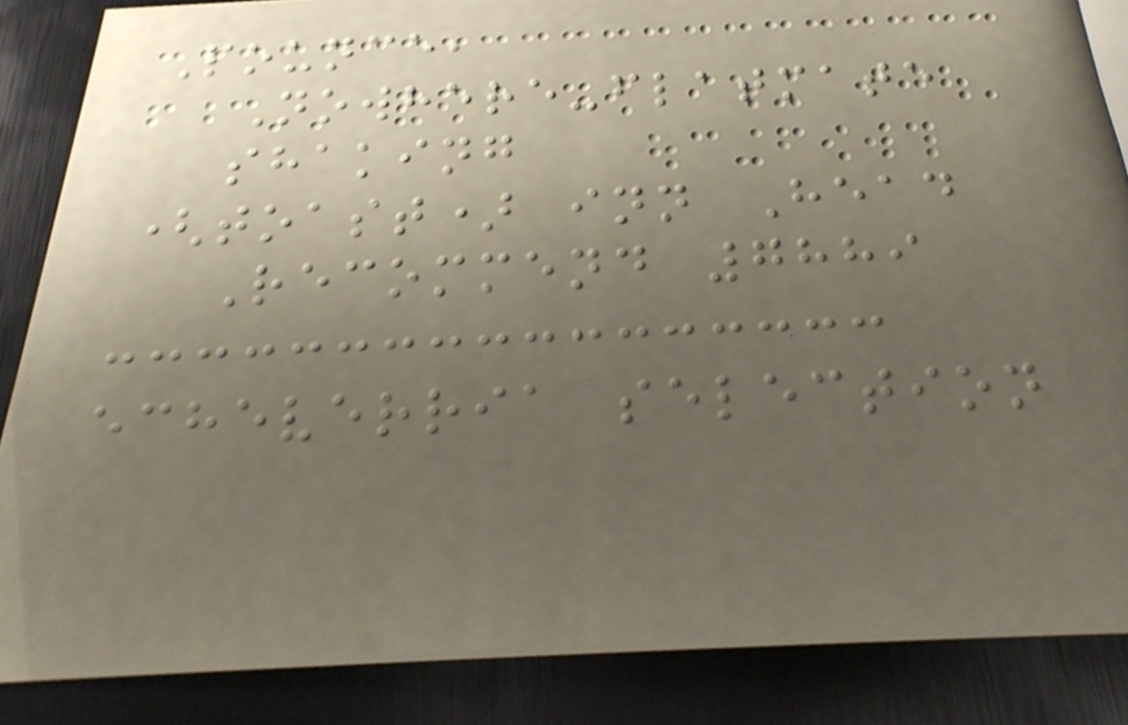Pounce,
Nowhere-flatmate
shaking
(toast) inn Head
Recommend 7889
echeverria selection
